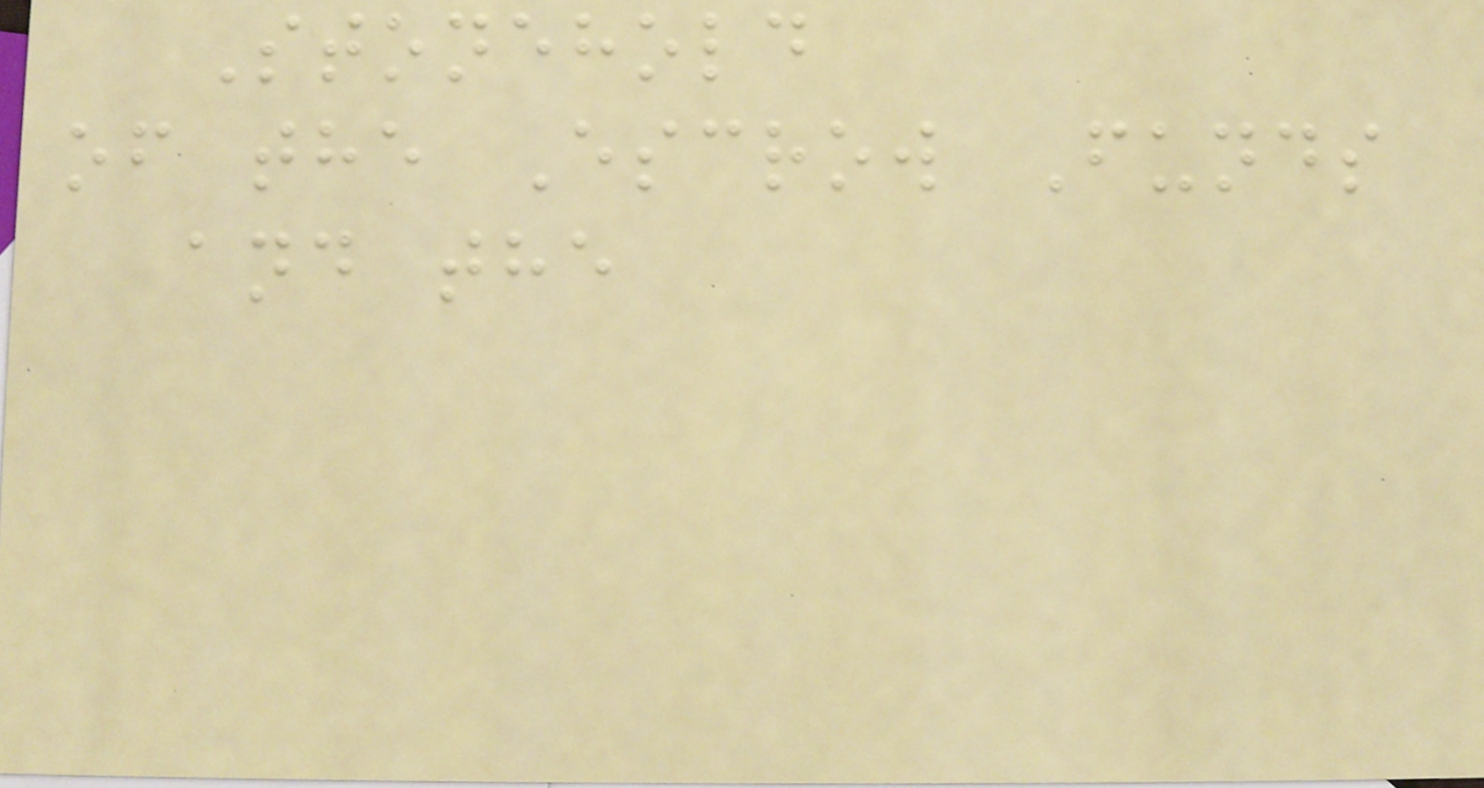Stonehold
of the Escrow Funds
and the
